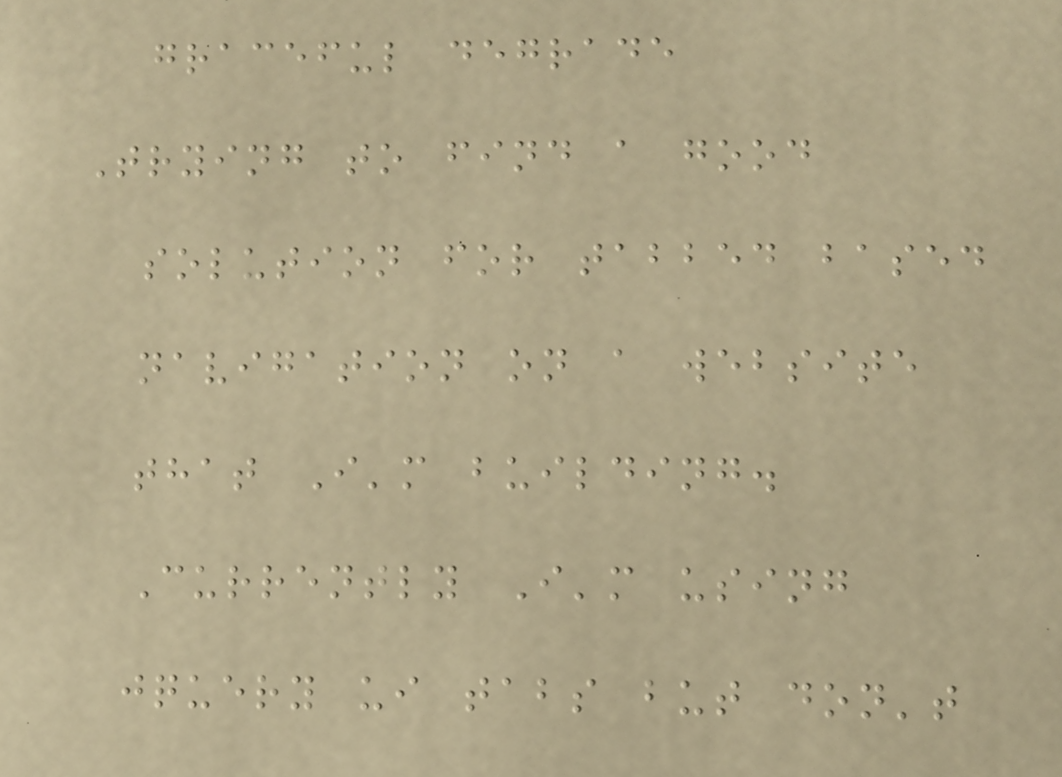graceful degrade
Trying to find a good
solution for tabbed based
navigation on a website
that I'm building.
Currently I'm using
jquery ui tabs but don't
